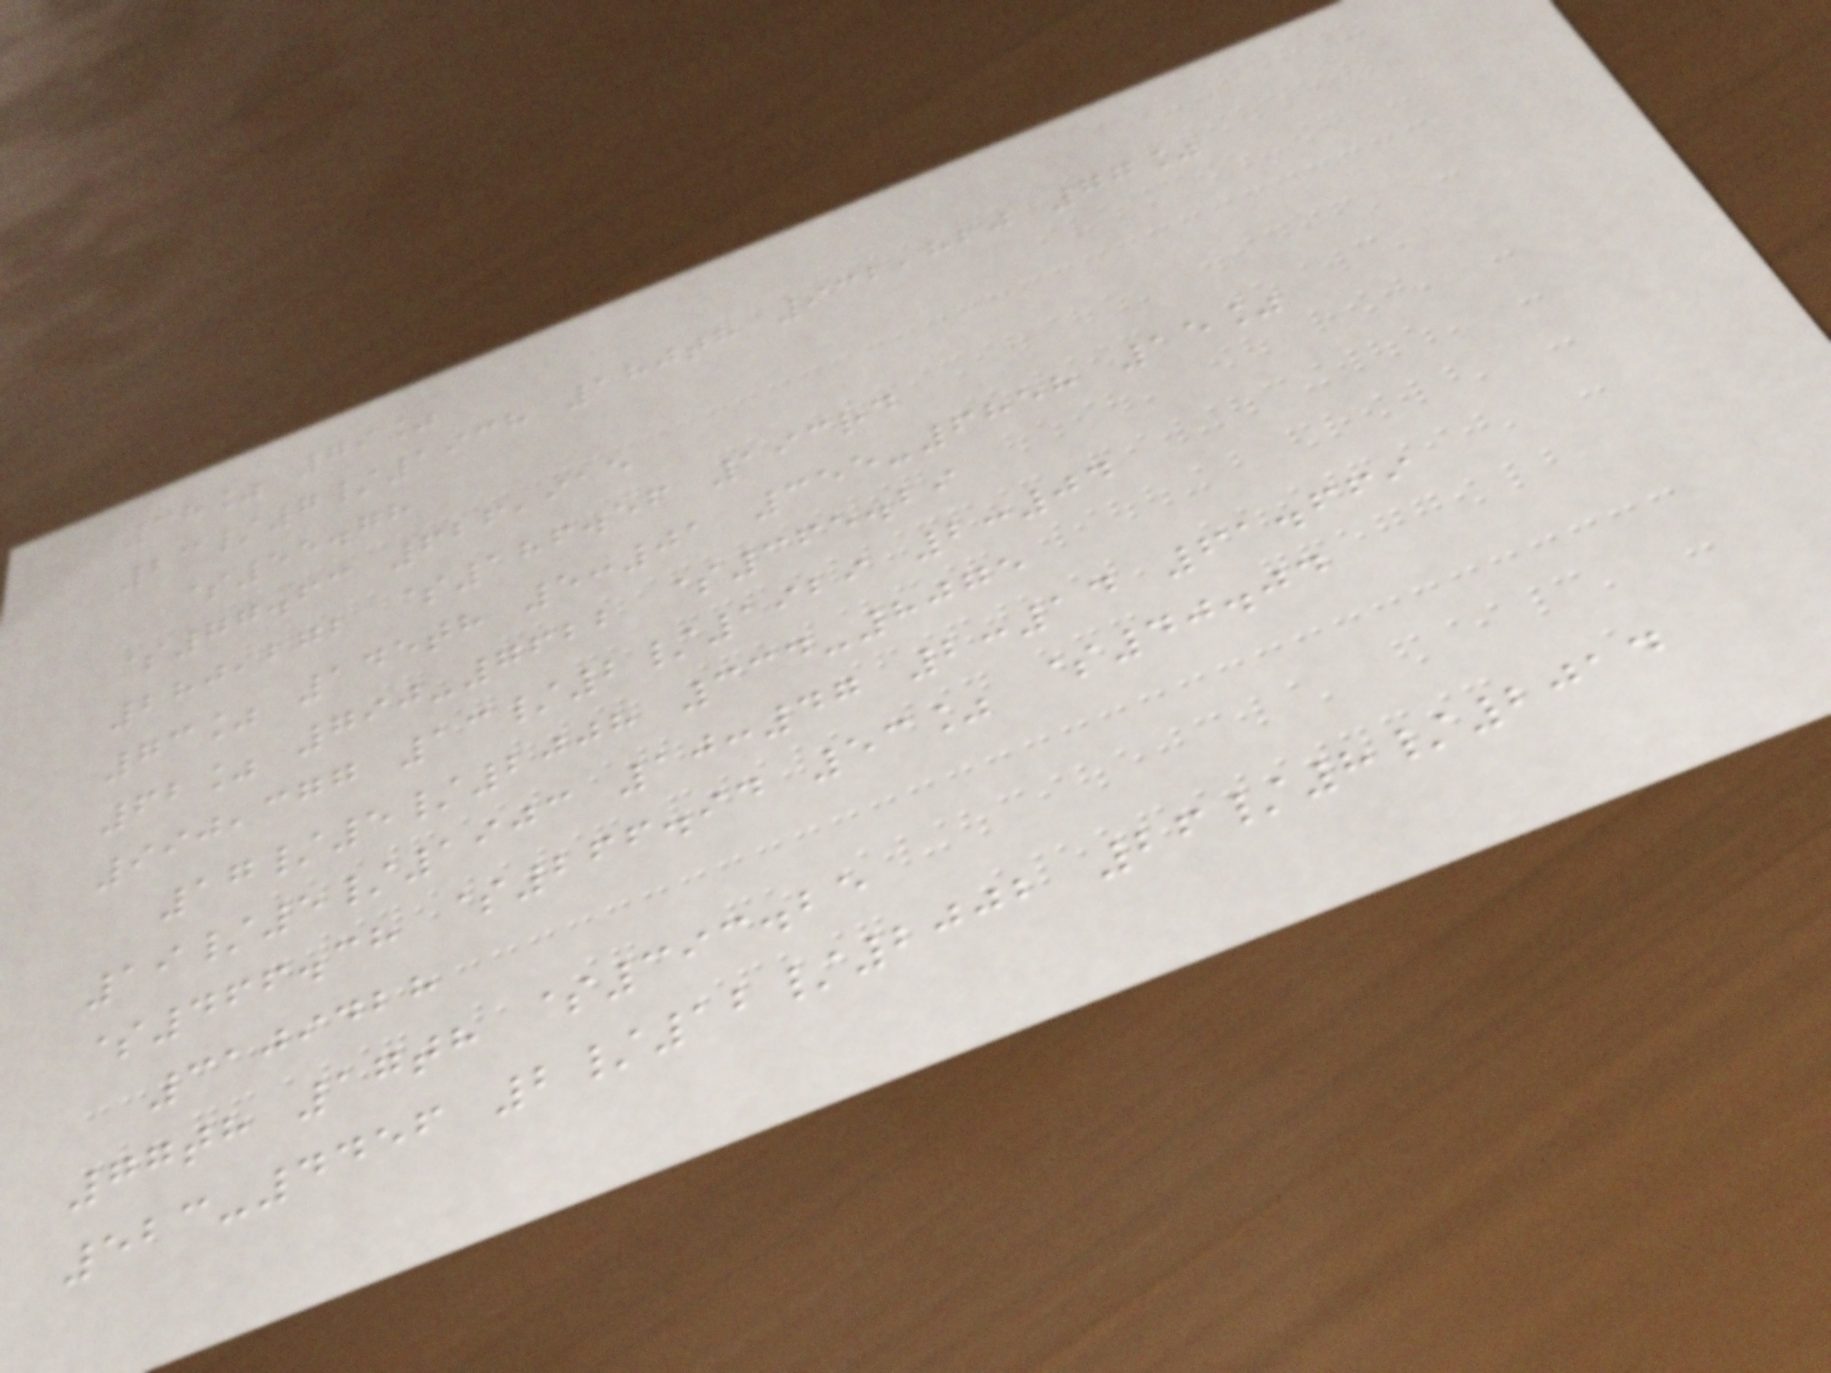38% 79%
23/7/1938 180th 932,820 77%
$55.78
$77.63 626,915
280,272 $186.56 193rd
73% 145th 5:01 355-6858 15%
62% 790-7622 $365.29
990,377 13/2/1929 2:04
17/5/2008 334-8075
19/5/1903 10:47 2:14 61.669
$466.38 $266.94 53% $40.04
3109428
77th 17th $393.25
523-4456 2/12/2002 26/8/2014
